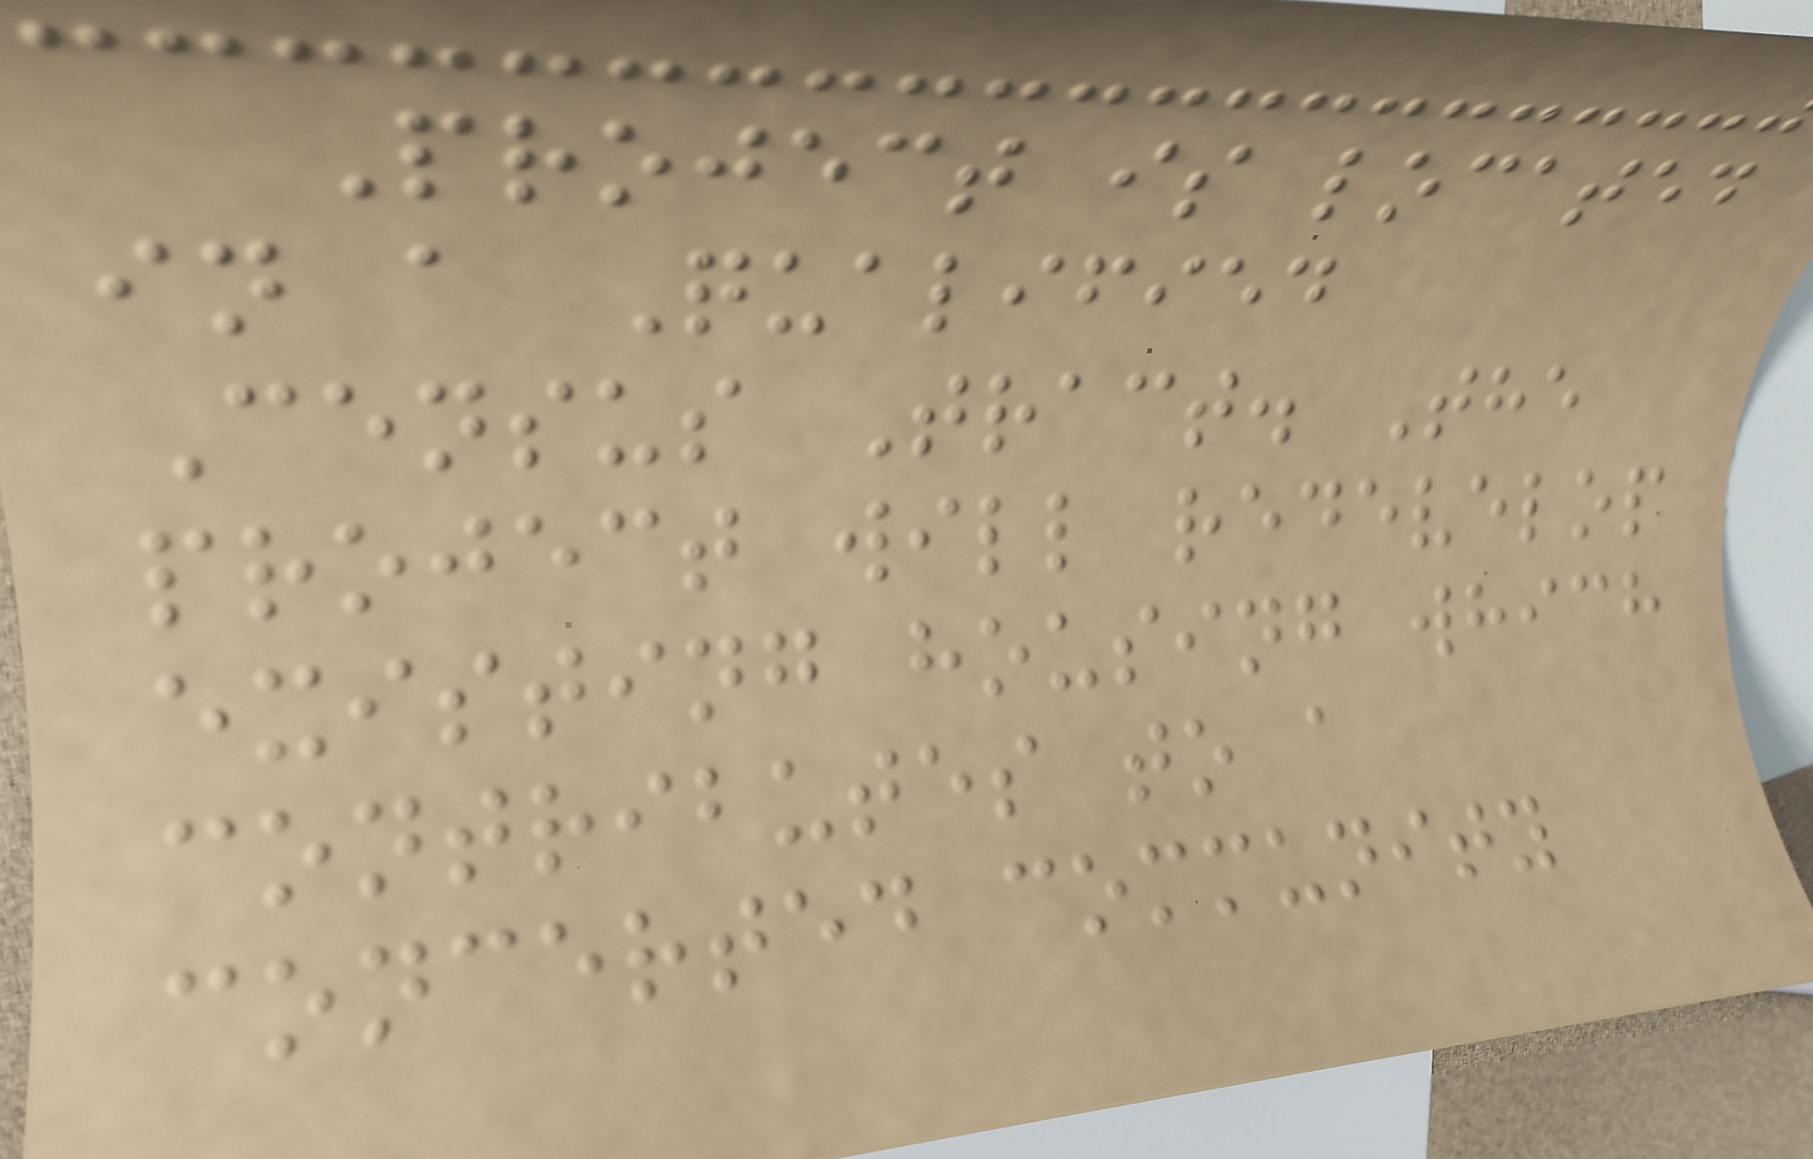Project is located
in a Qualified
Census Tract. The
project will redevelop
existing housing which
contributes to a
concerted community
